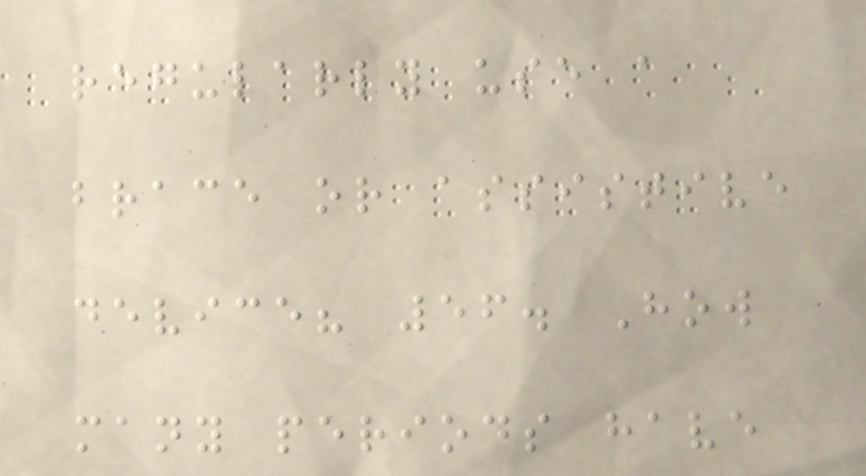regularly use a
brace or assistive
device? 56. How
many periods have
